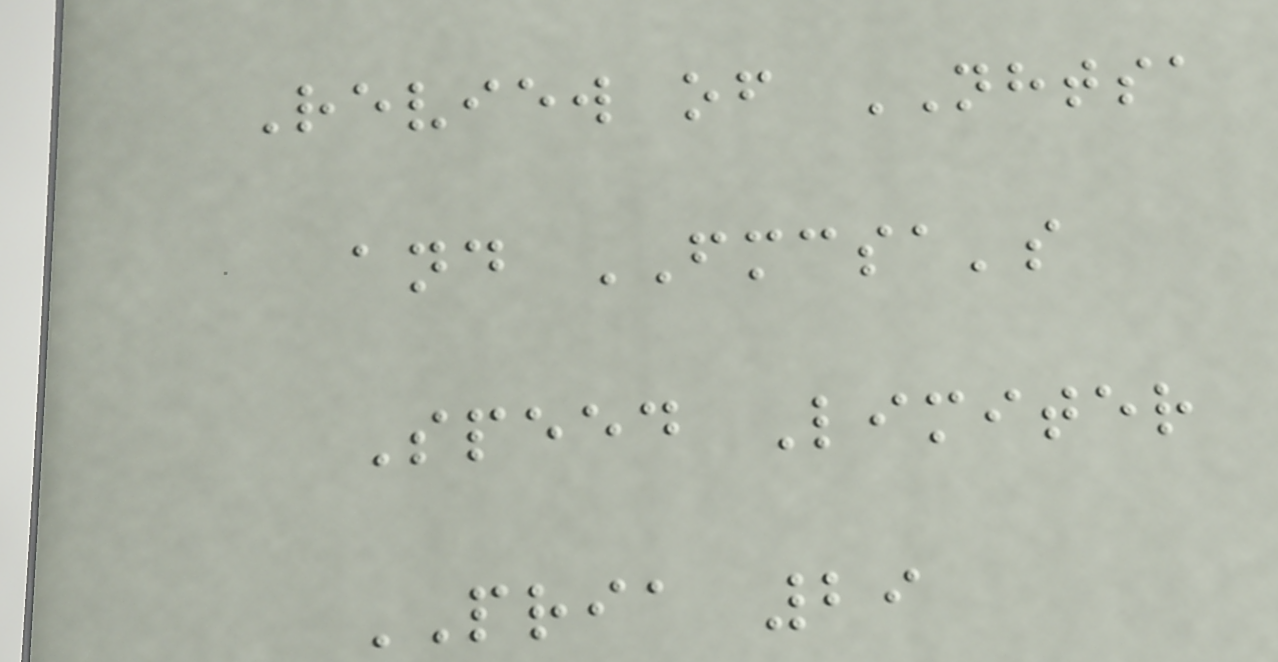Review of NHTSA
and FMCSA's
Speed Limiter
PRIA 29
